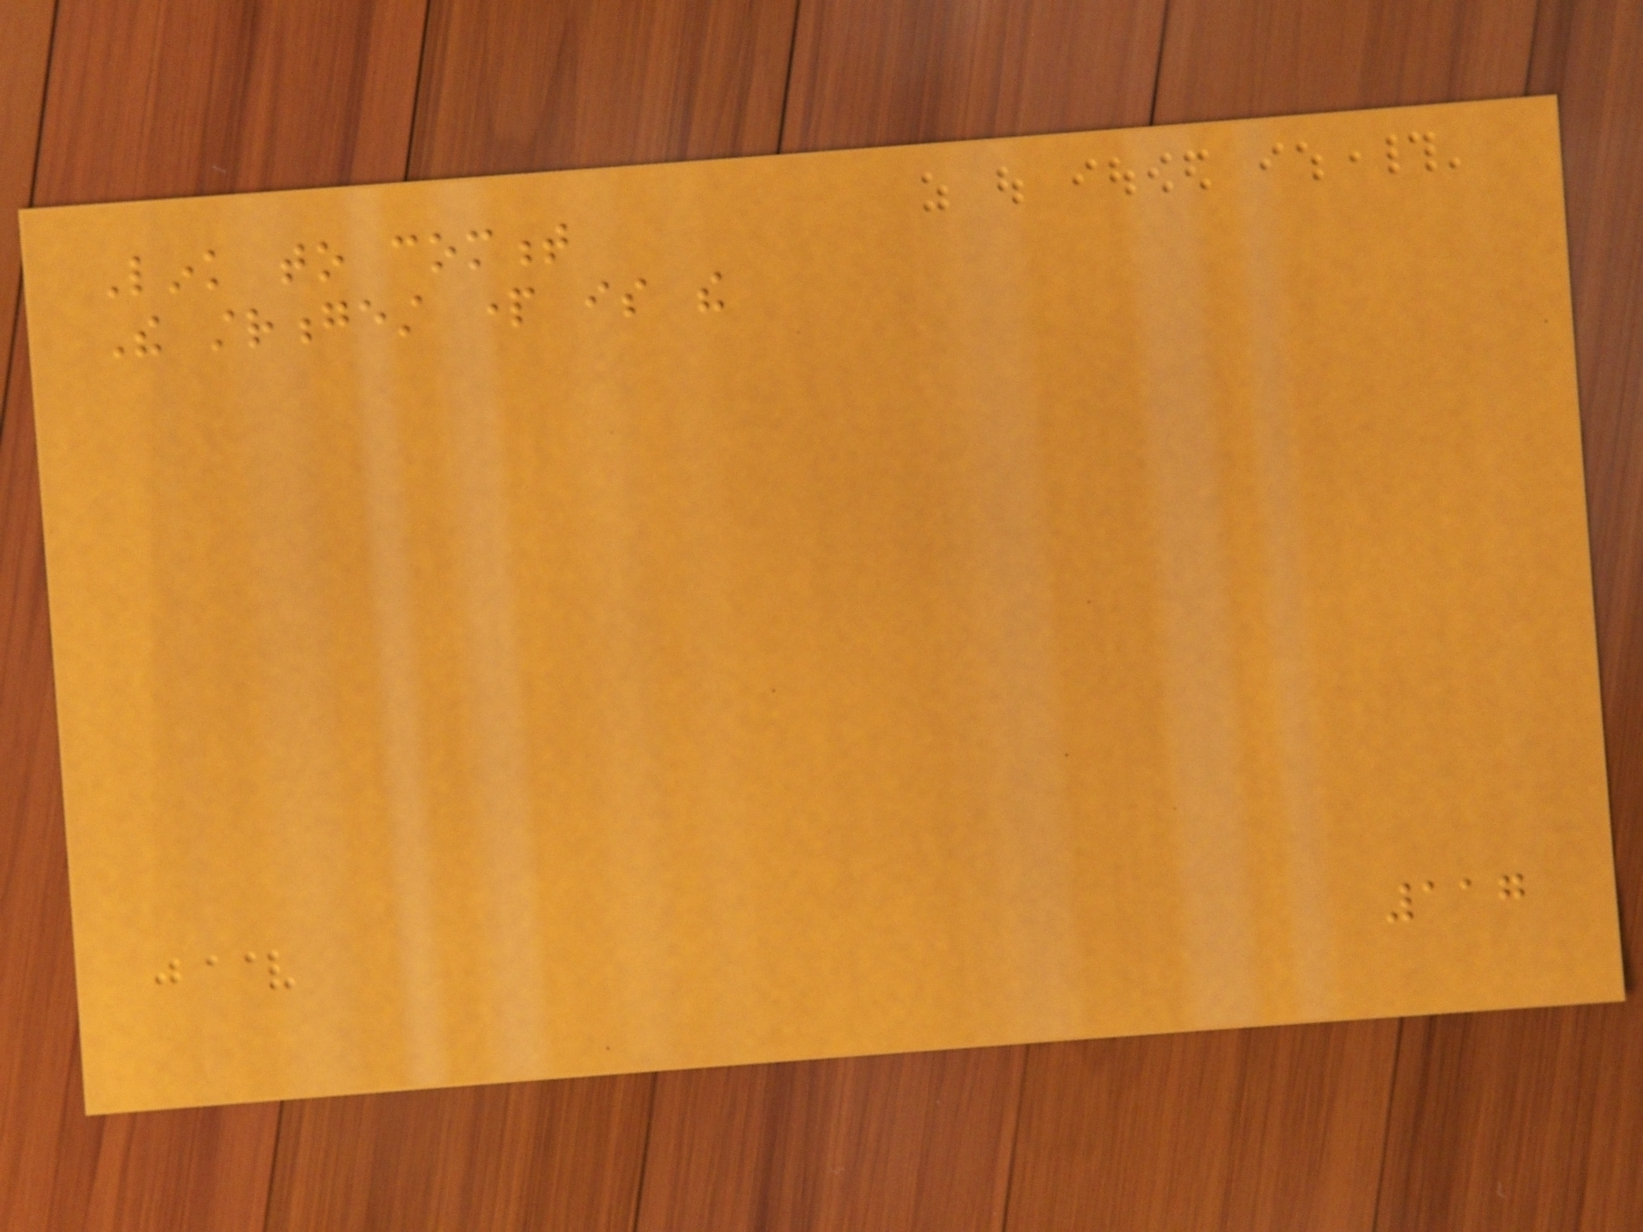Link to comment
The strongest part is the
117
